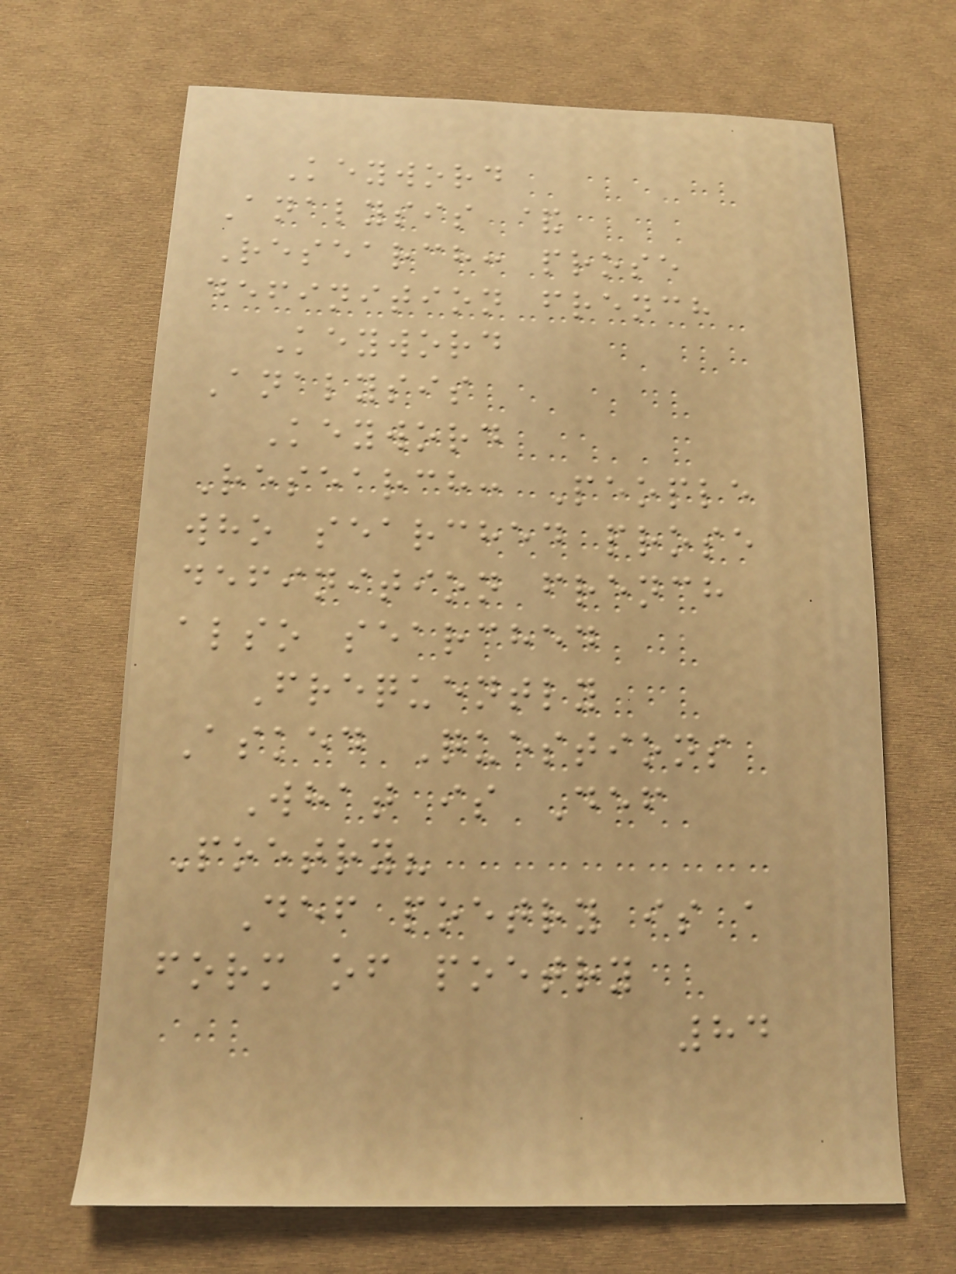Keyword
Analysis &
Research: prose
definition french
Keyword
Analysis
Keyword
Research: People
who searched prose
definition french
also searched
Frequently
Asked Questions
What is Def
Poetry?
Def poetry is a
form of poetry
84
